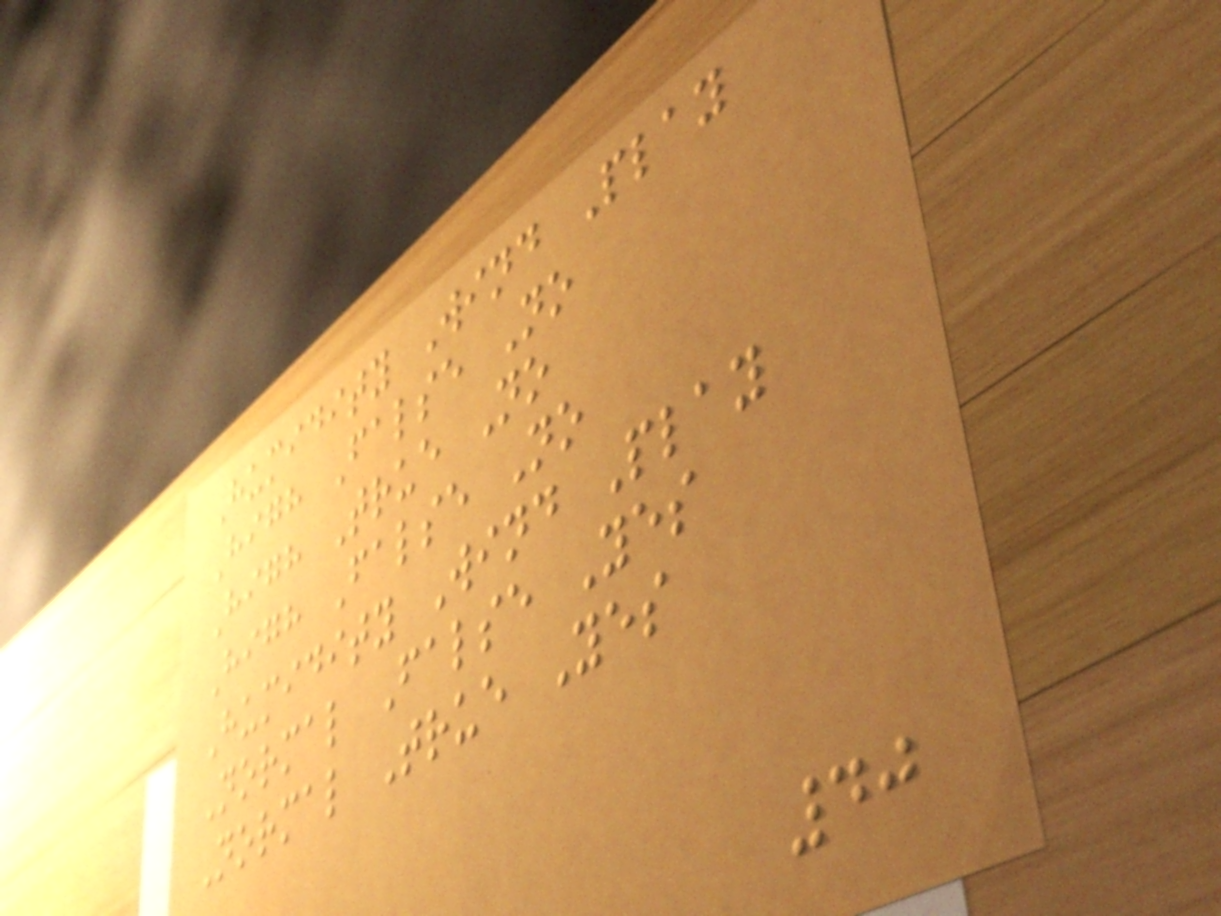Humidity Wind Play
High False No
High True No
High False No
Humidity Wind Play
Normal False Yes
Normal True Yes
40
